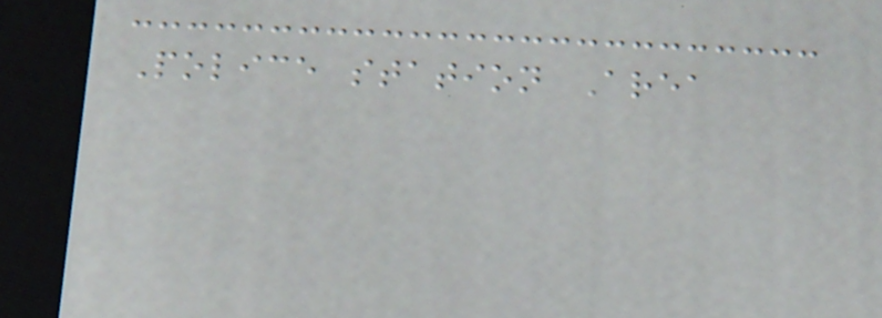Police station Area
